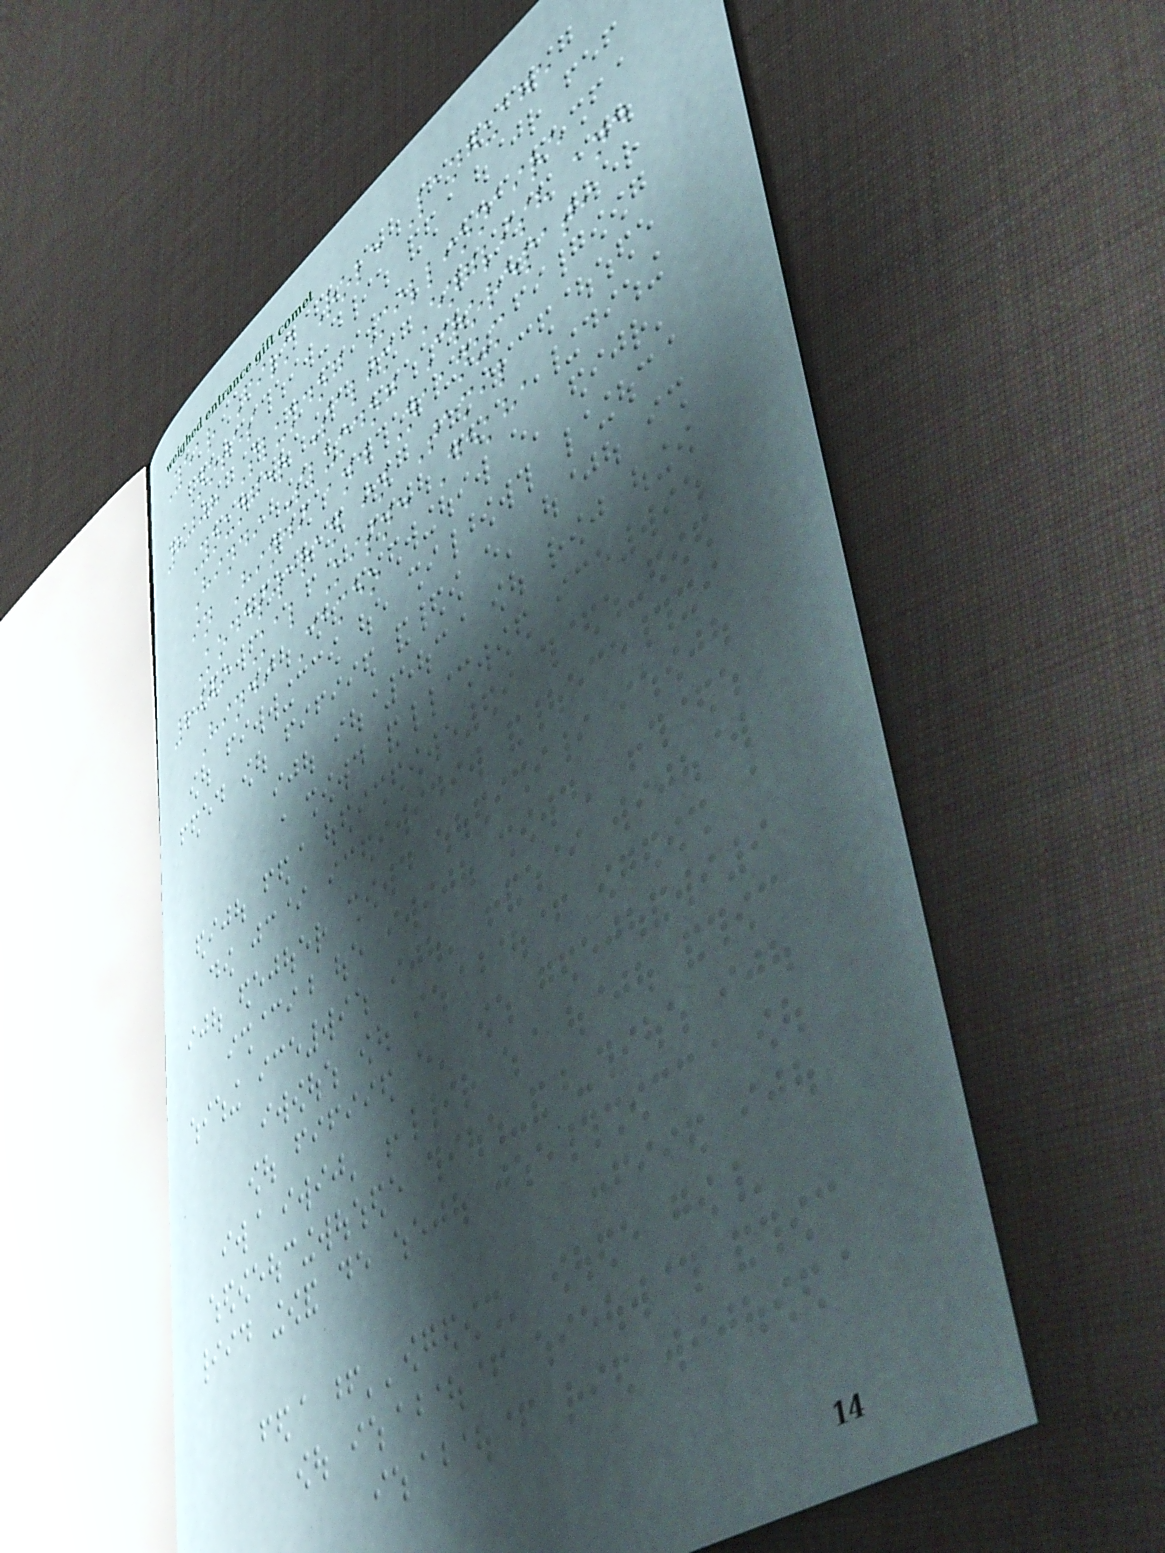Year Film Role Language
Notes
2008 Slumdog Millionaire
Younger Salim English and
Hindi Slumdog Crorepati
in Hindi and Naanum
Kodeswaran in Tamil
2009 Kal Kisne Dekha
Hindi Cameo
